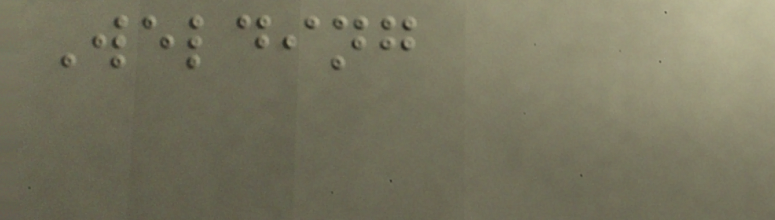Welding
